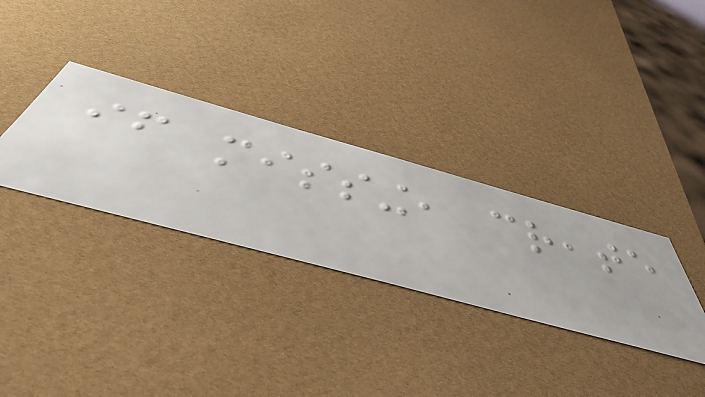if missing, create
